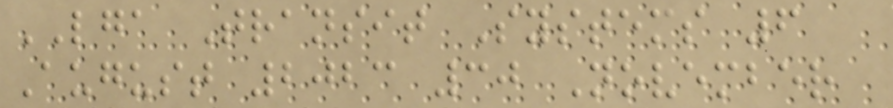LGA Transit Systems 6
August 2023 30 November
